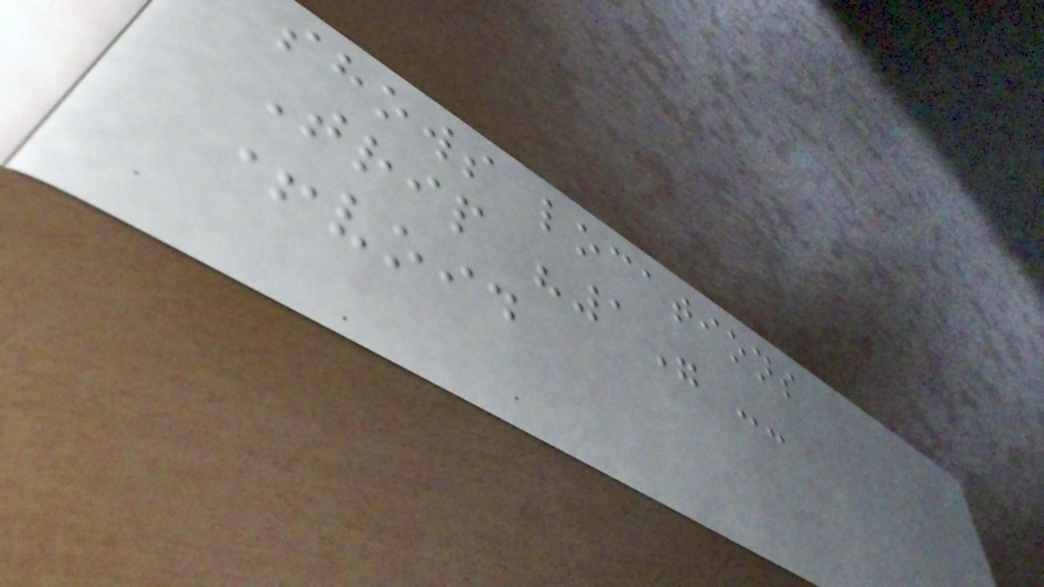shows locations
Trip "1" --
+void
